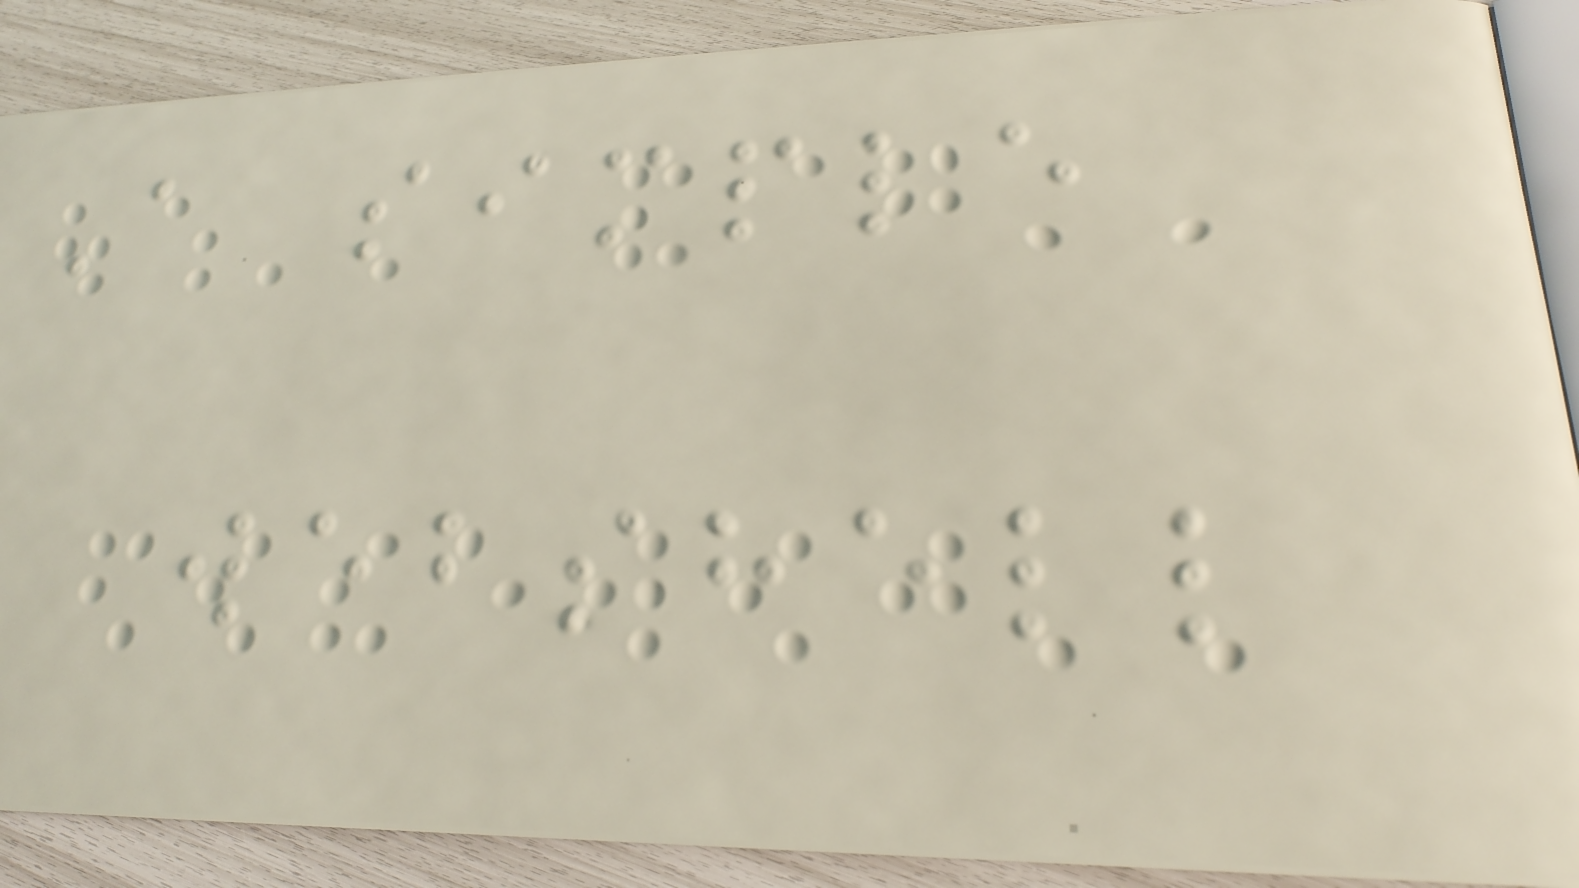A simple
webshell
